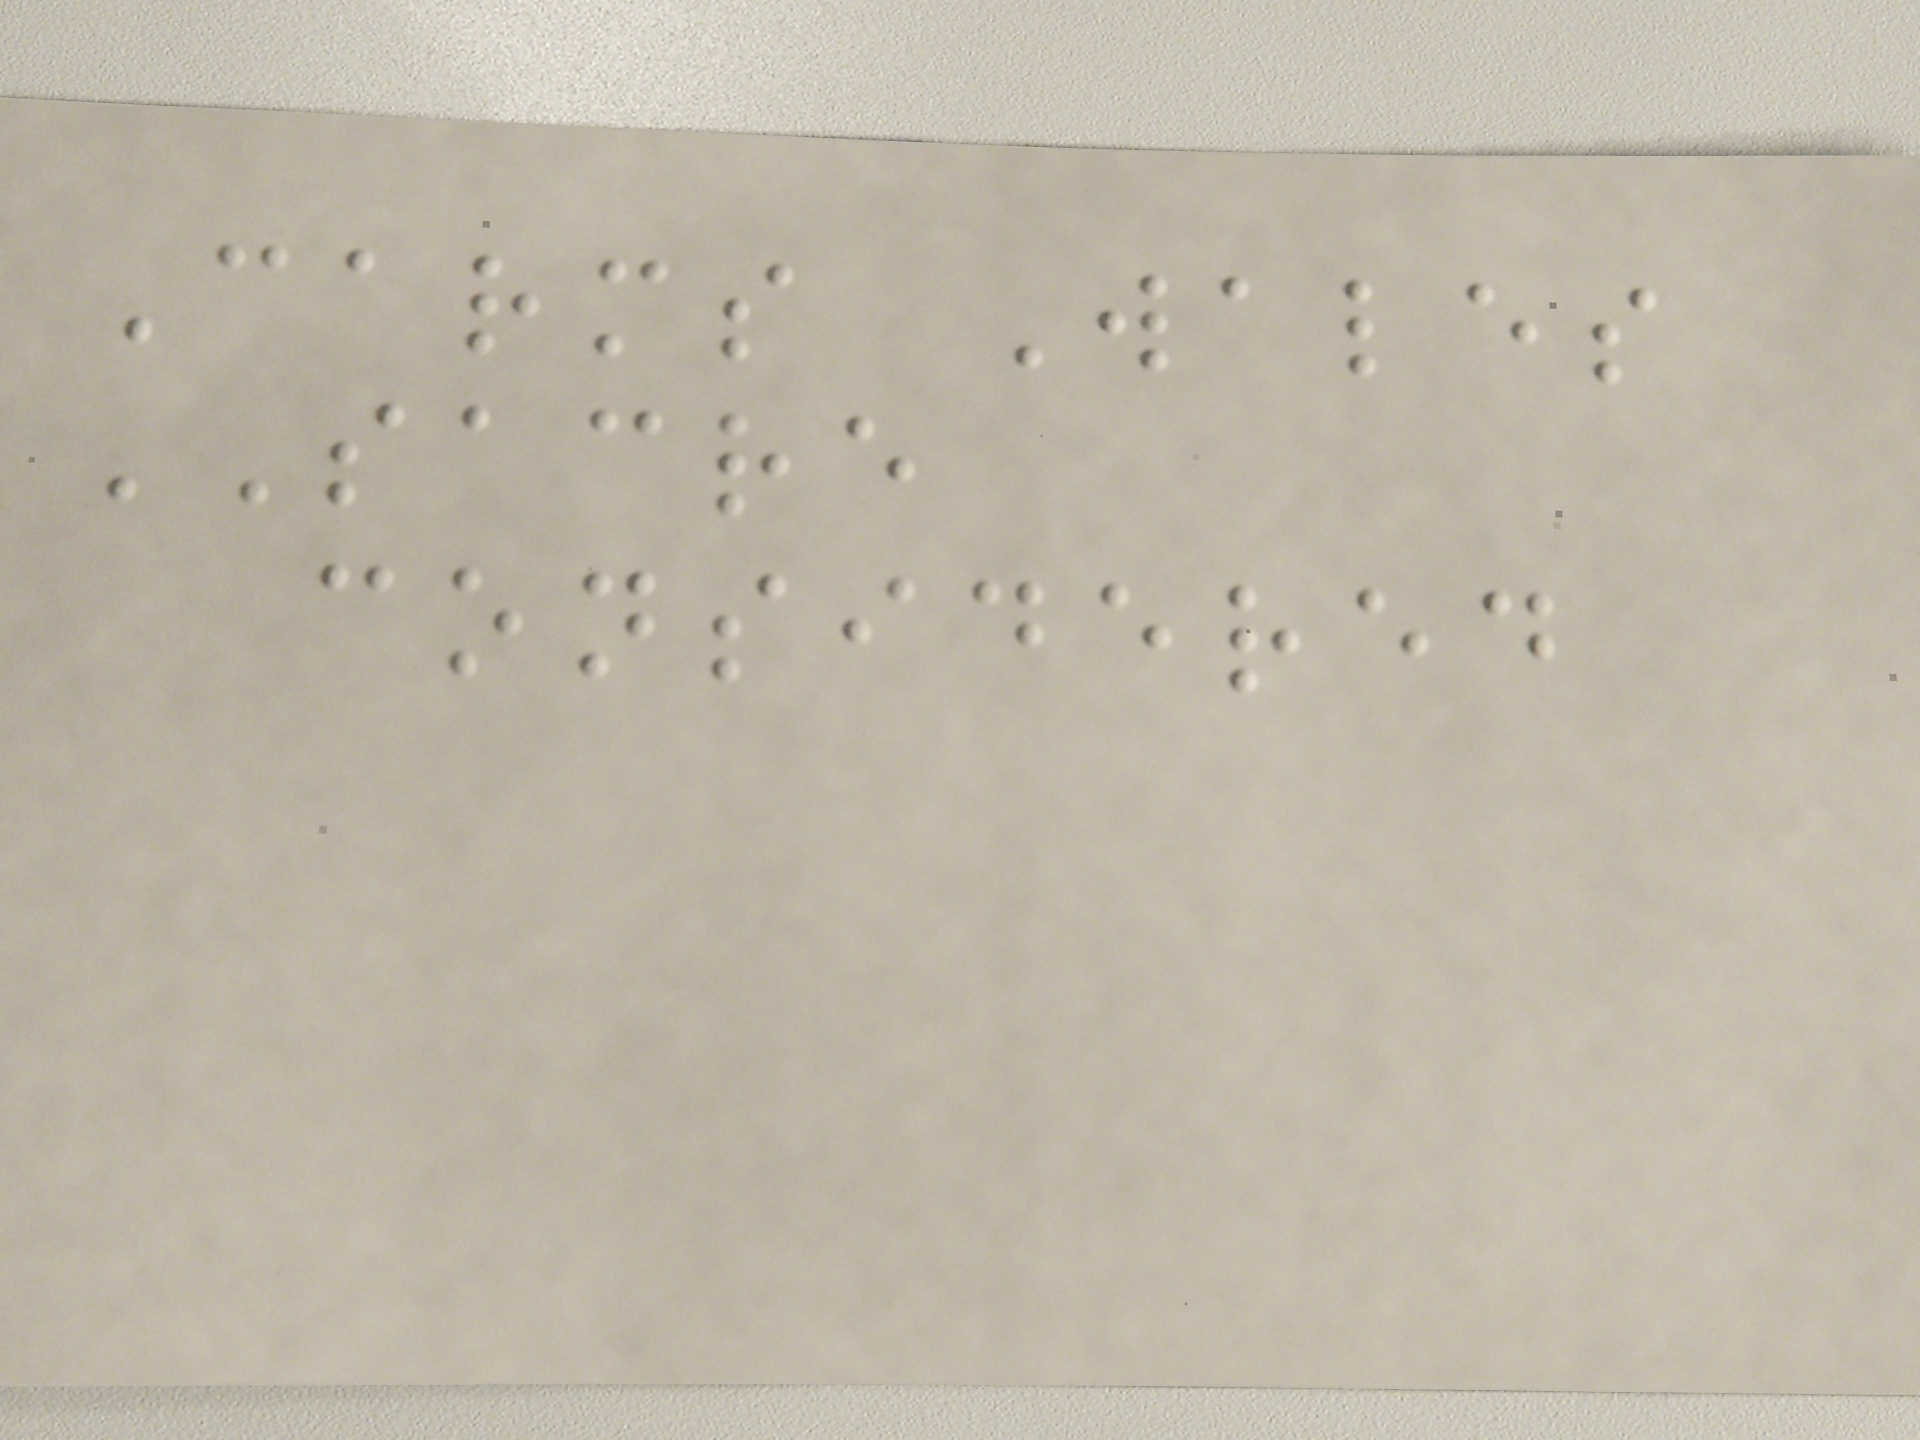Carms Wales
SACRE
considered
